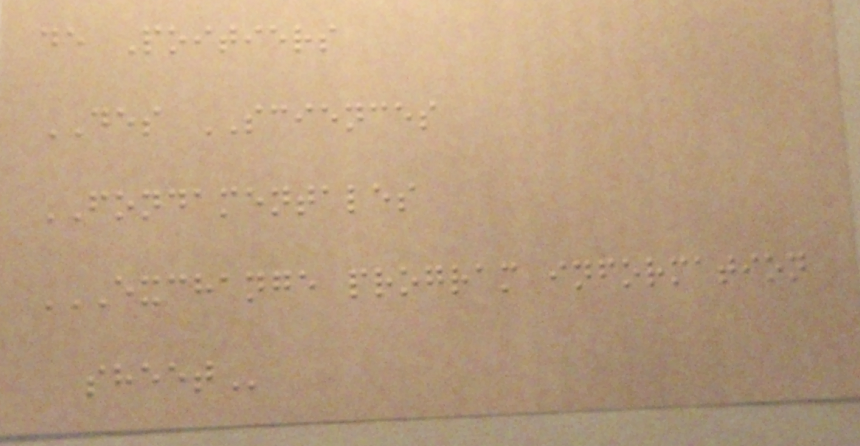de Poitiers
DES SCIENCES
FONDAMENTALES
EXCHANGE PROGRAM INFORMATION
SHEET
